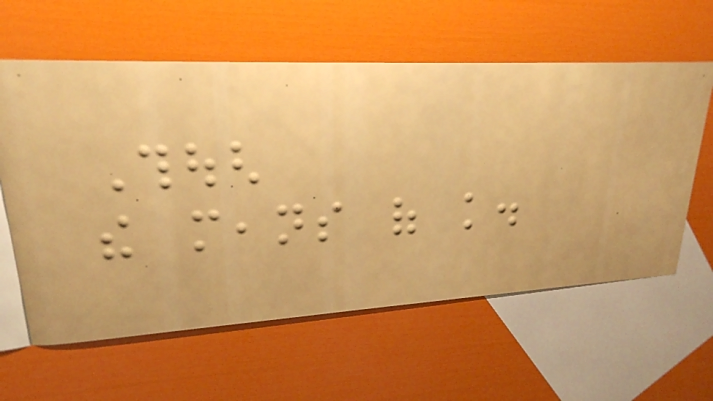Though
the means of knowledge.
